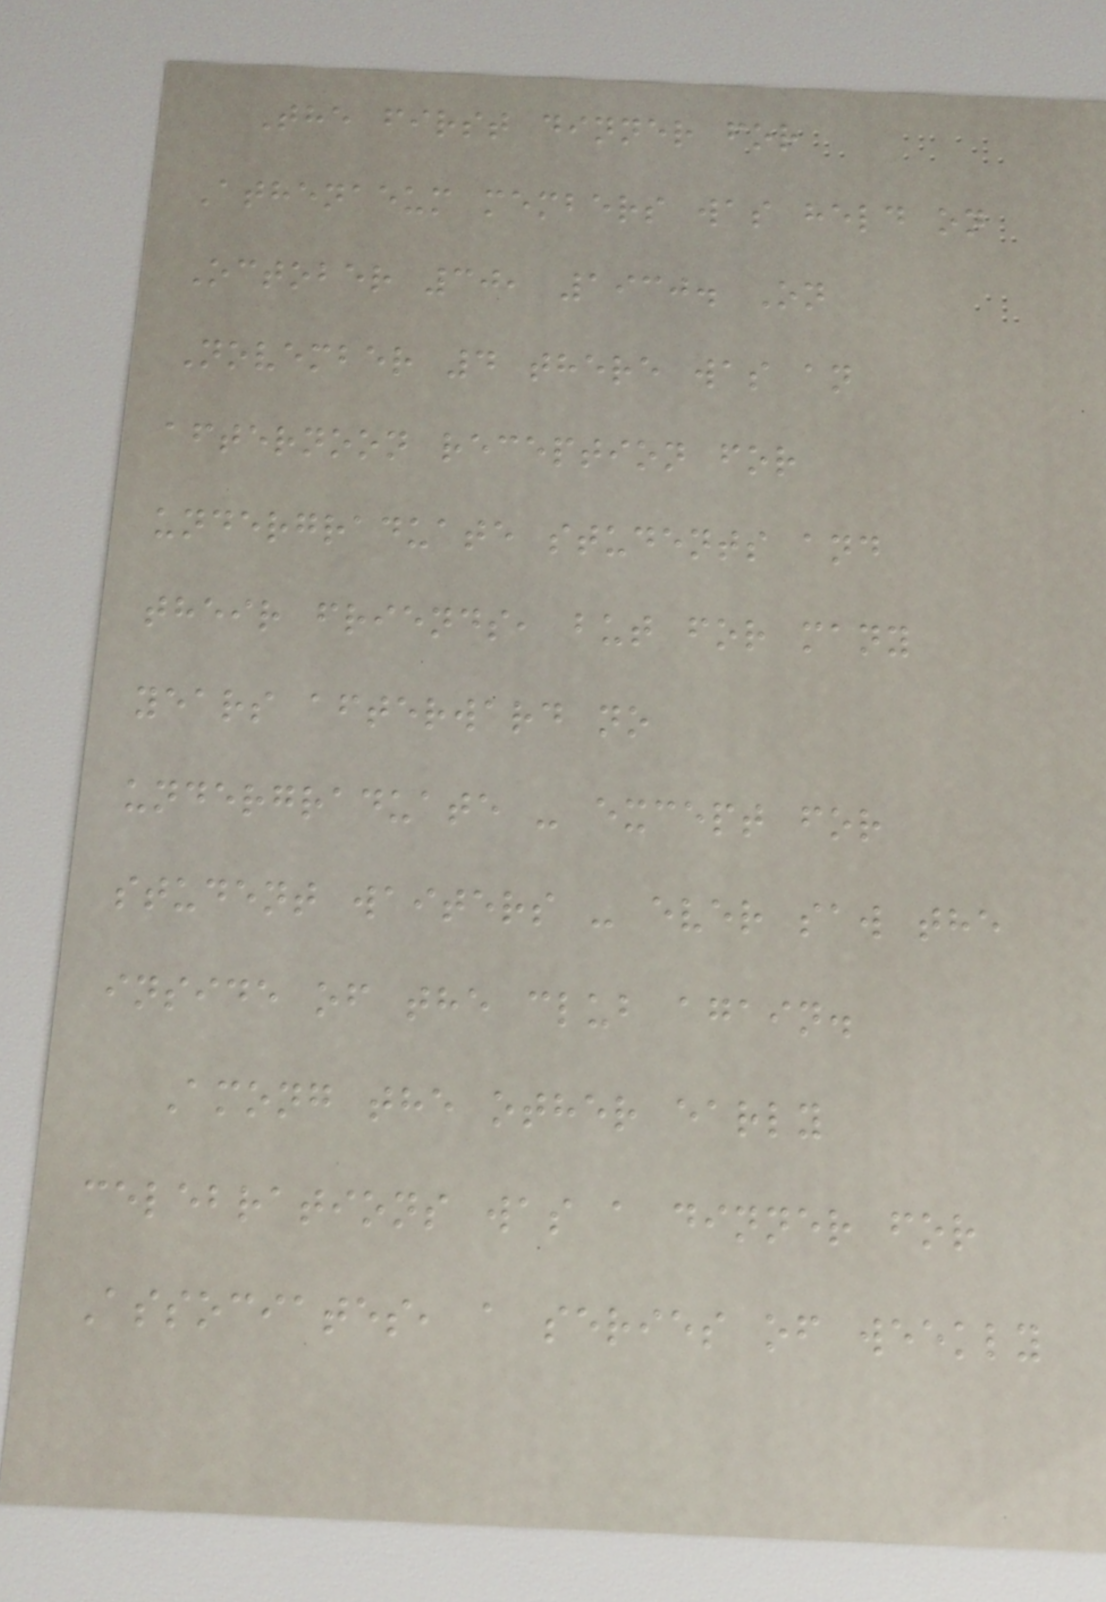The first dinner for
Athenaeum members was held on
October 30, 1930. On
November 4 there was an
afternoon reception for
undergraduate students and
their friends, but for many
years afterward no
undergraduate - except for
student waiters - ever saw the
inside of the club again.
Among the other early
celebrations was a dinner for
Associates, a series of weekly
